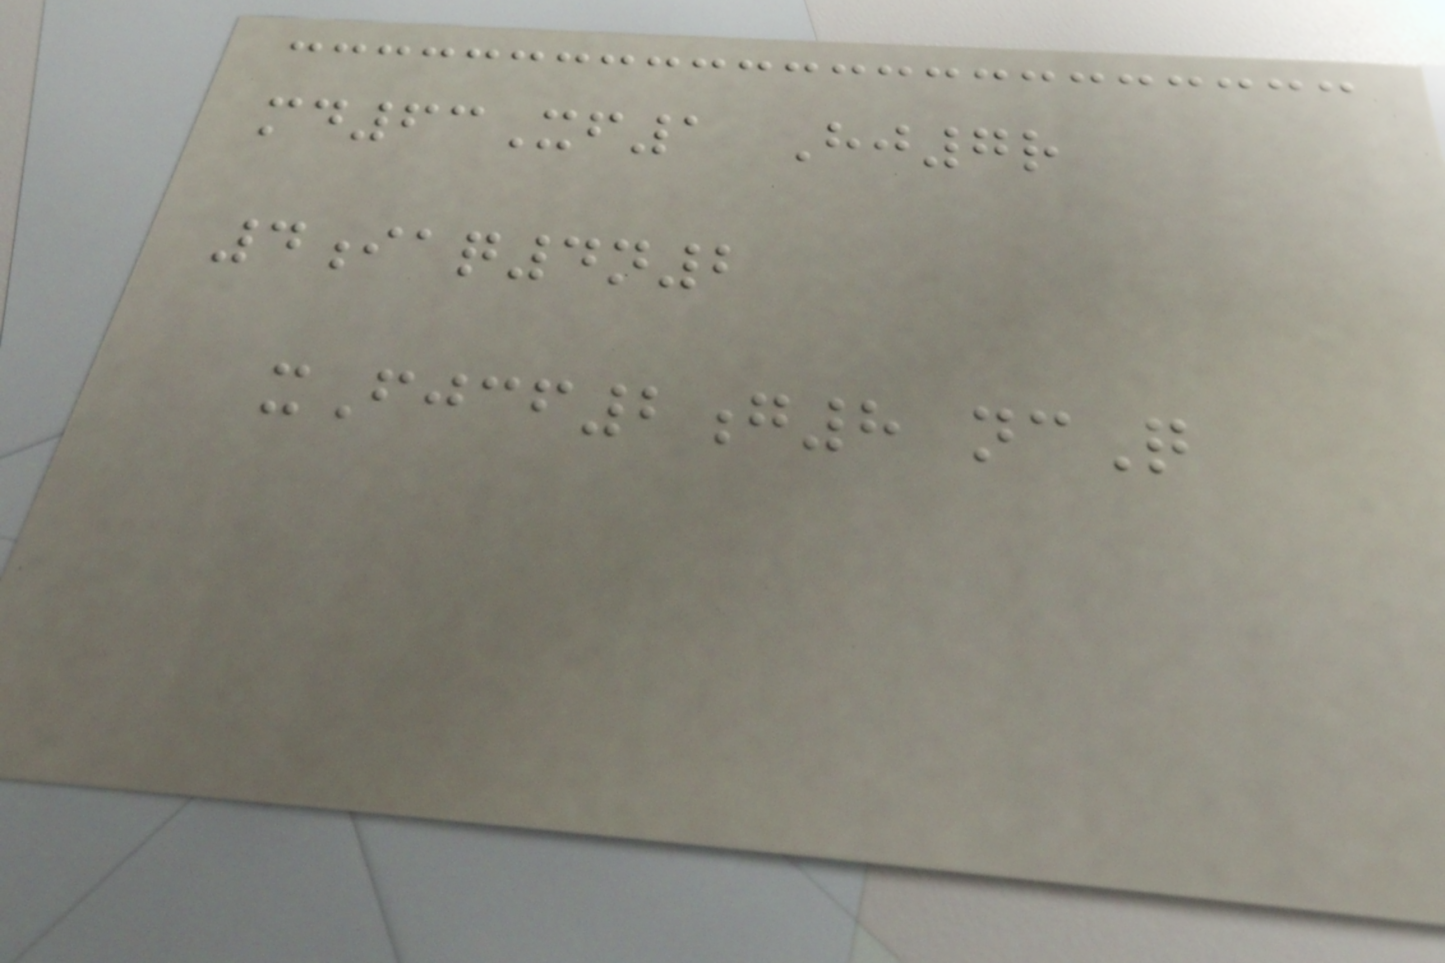md63Xf1 Hj7r
4iaq4n2
xFjcf2g8 ncQ
